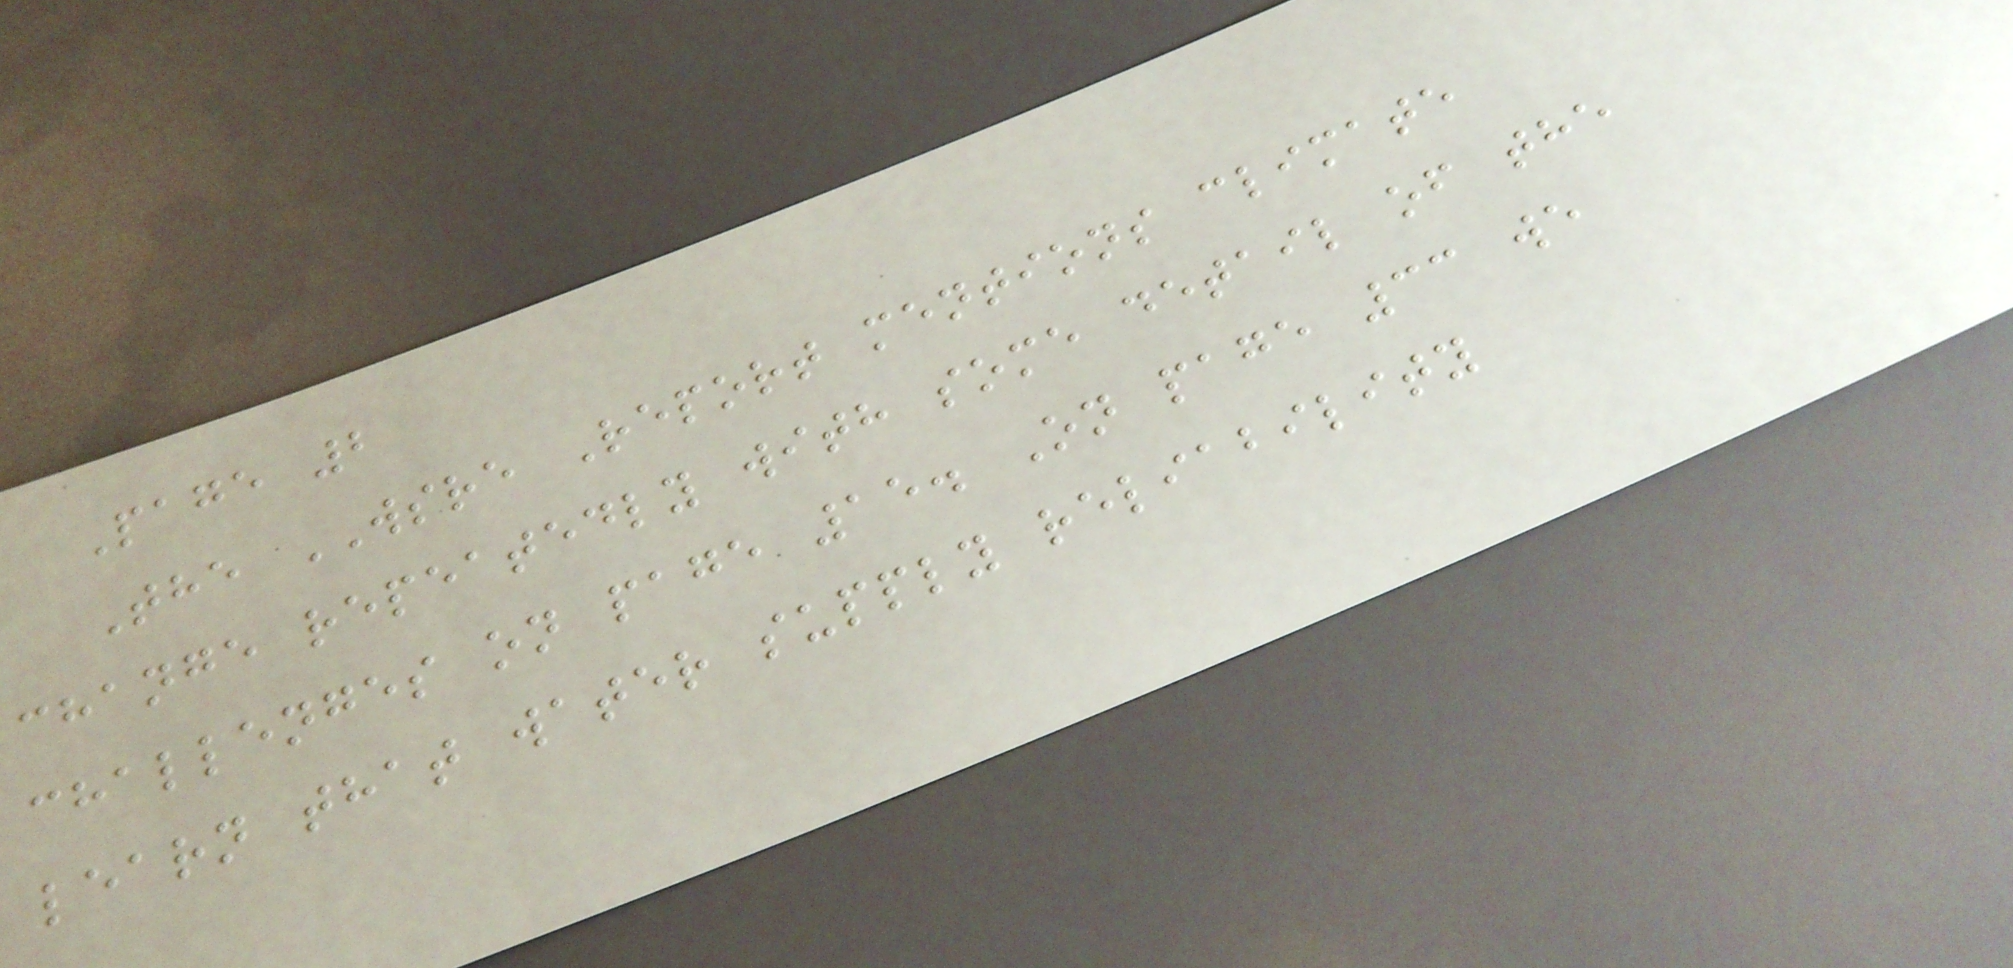Page 2
The WSRE Report mentions climate
change repeatedly with some detail of the
challenges on page 15. On page 33 we
learn that water supply reliability
